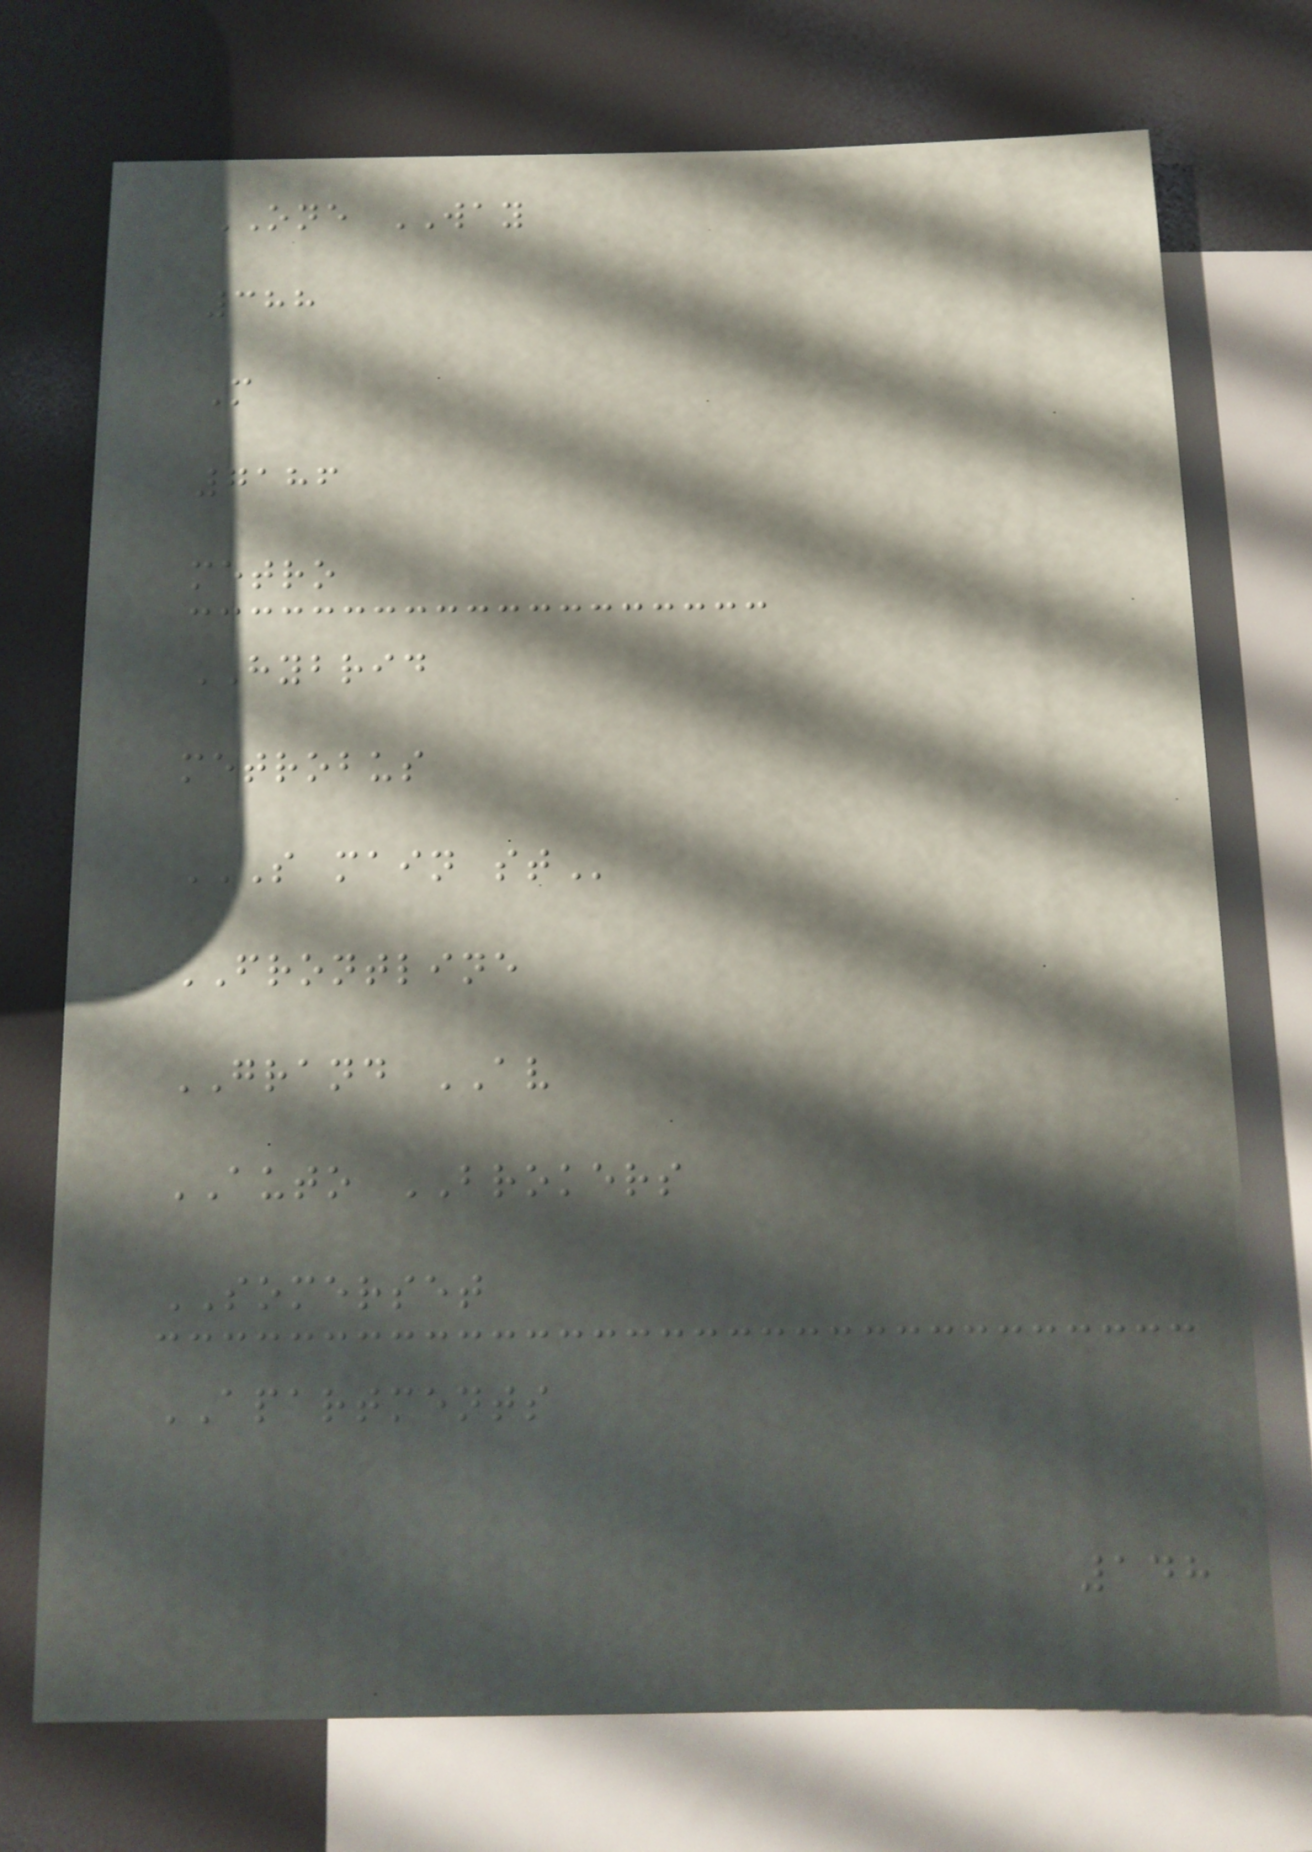ONE WAY
388
M
7186
metro
HYBRID
metrobus
S MAIN ST
FRONTLINE
GRAND AV
AUTO BROKERS
SOMERSET
APARTMENTS
148
